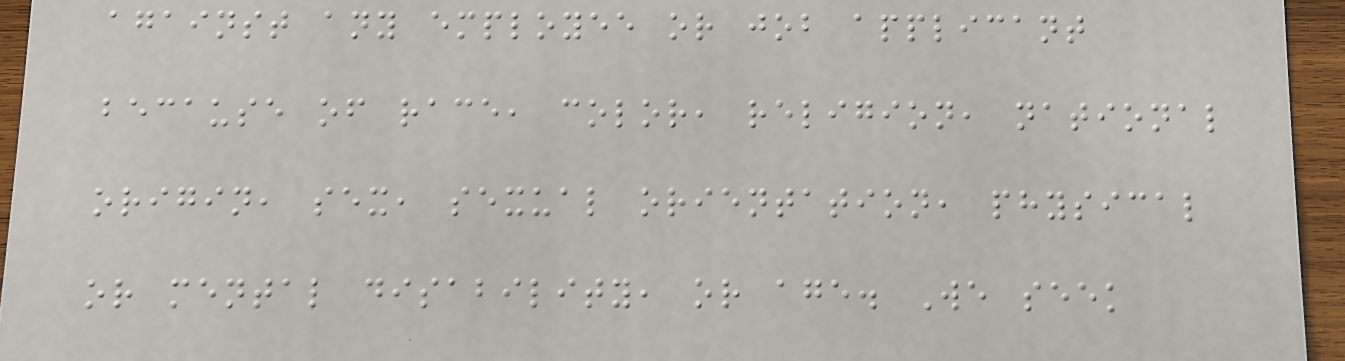against any employee or job applicant
because of race, color, religion, national
origin, sex, sexual orientation, physical
or mental disability, or age. We seek
